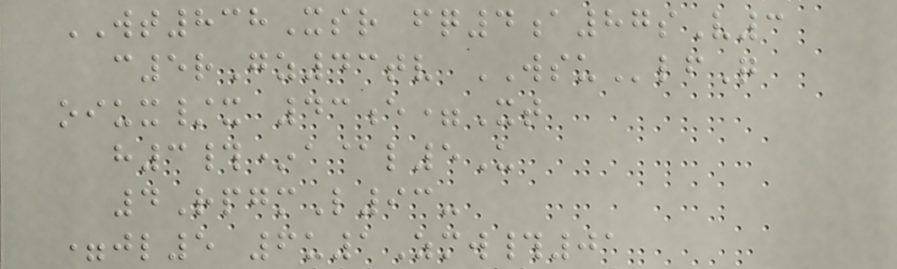WT838Xsr fq4a87sV3
c5rGz43tv WSUlfQ
oiux/x 43e=Xt
h3#*a@l5U
4RpgmL93-
=jl5 6u1Zmw#01
